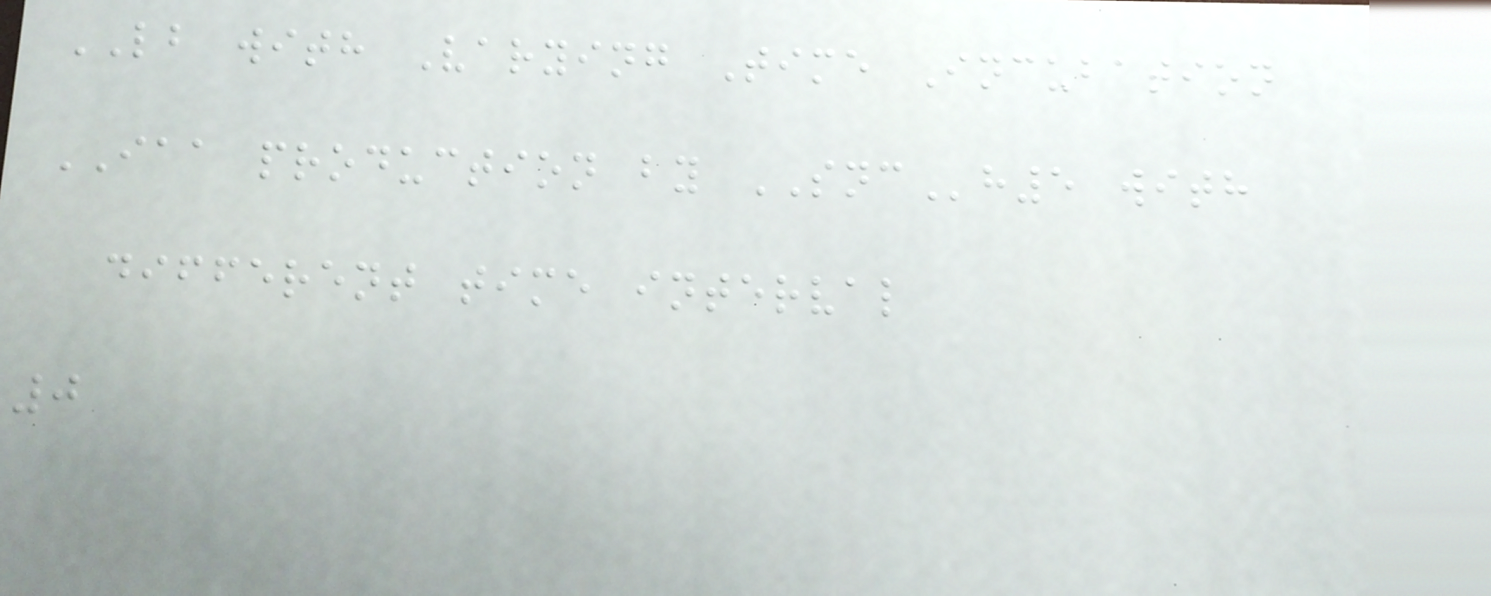LB with Varying Time Incubation
IAA production by SNCh5 with
different time interval
0
